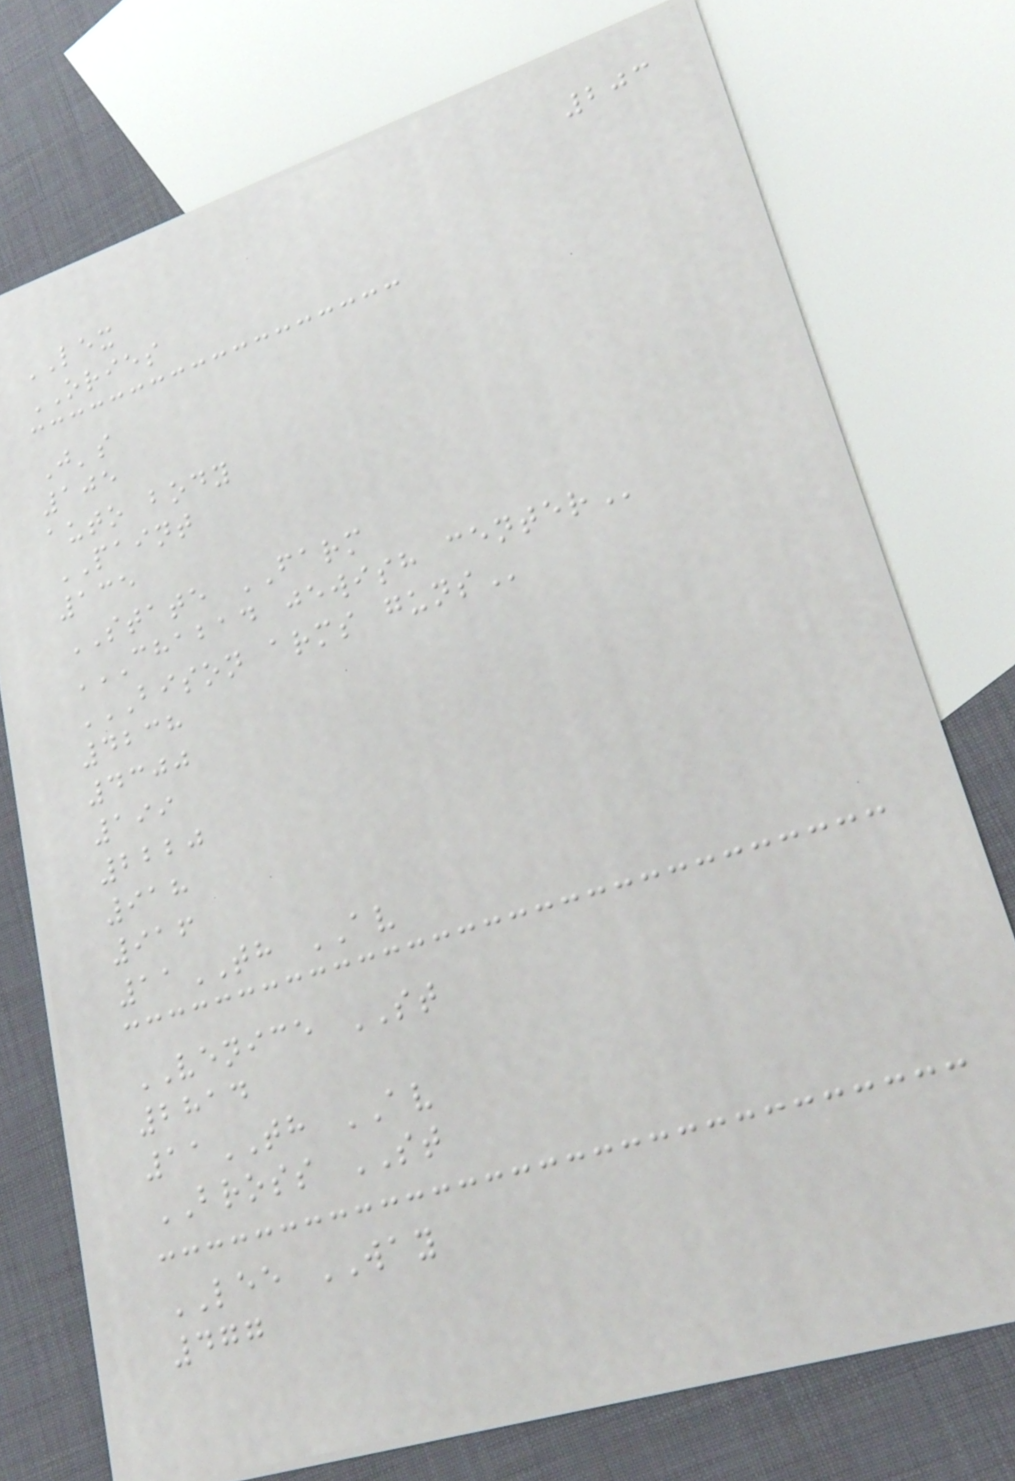203
LEX
ORIES
J's
105
auto body
PAINT
135
STATE FARM
CHABAD JEWISH CENTER
BISON ARMS GUNS
4238
4300
199
2220
918
916
11TH AV
VENICE ST
2814
11TH AV
BROSS ST
LEE WAY
477
